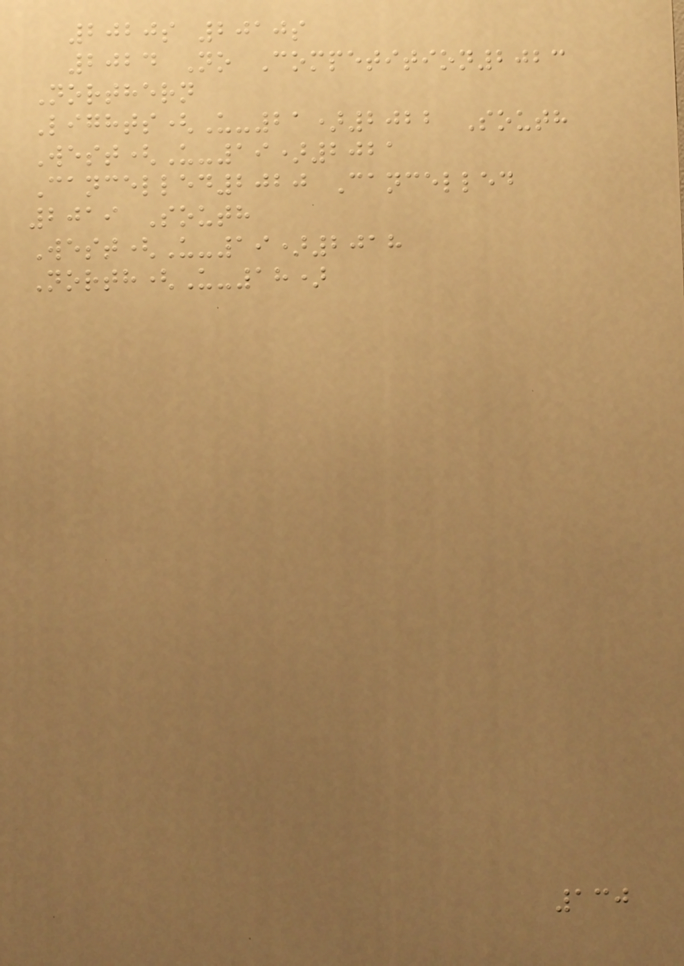2020s 2010s
2024 No Competition2023
Northern
Lights(U-21)2022 South
West(U-19)2021
Cancelled2020 Cancelled
2019 South
West(U-19)2018
North(U-18)
130
